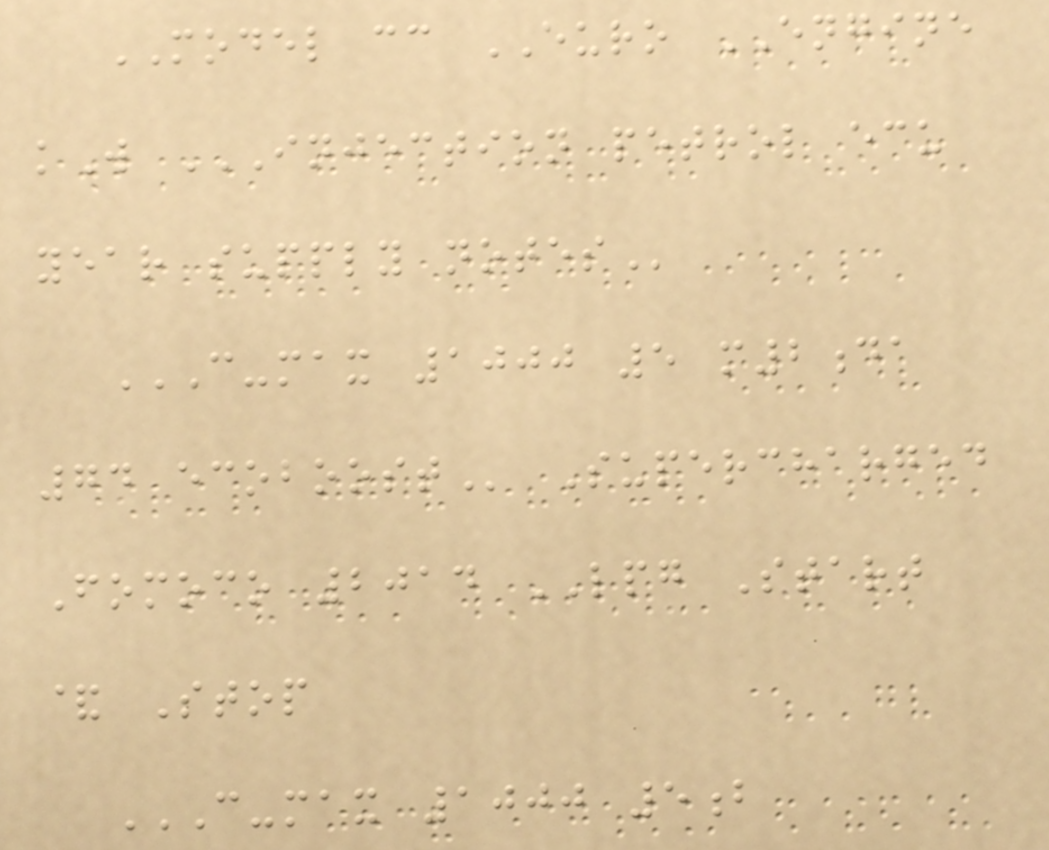MODEL cc EURO ENGINE
kW INJECTION PETROL ECU
YEAR SUPPLY NOTES
C-MAX 1000 5 M2DA
74 ECOBOOST Supercharged
Fomoco 2014 LPG Start
& Stop
C-MAX 1000 5B
